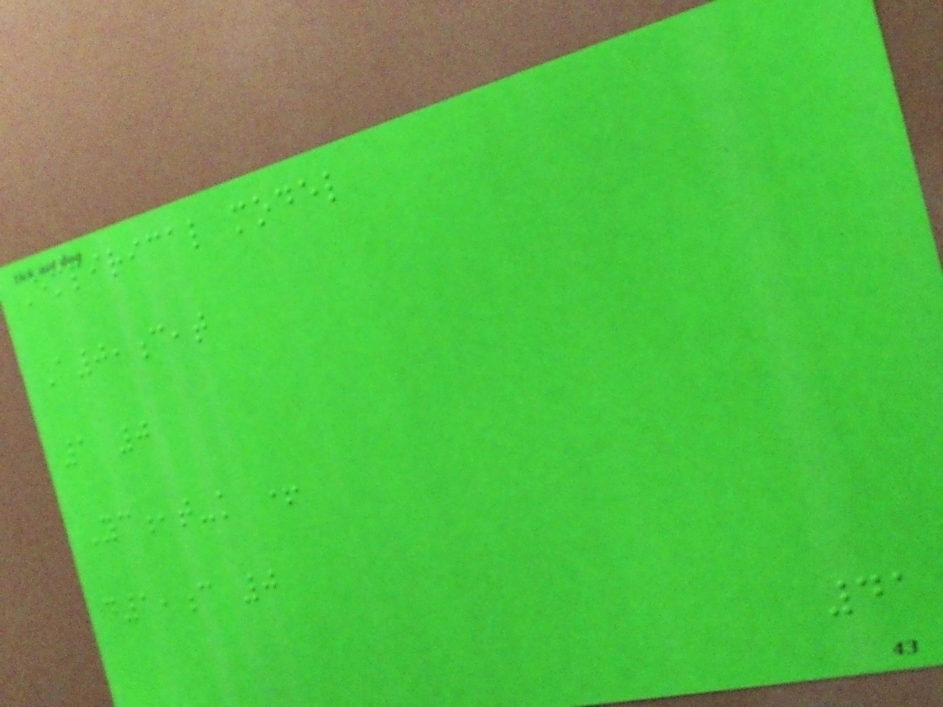Empirical model
A0,c,t
1 0
Yc,t-k +
d1,c 0
41
